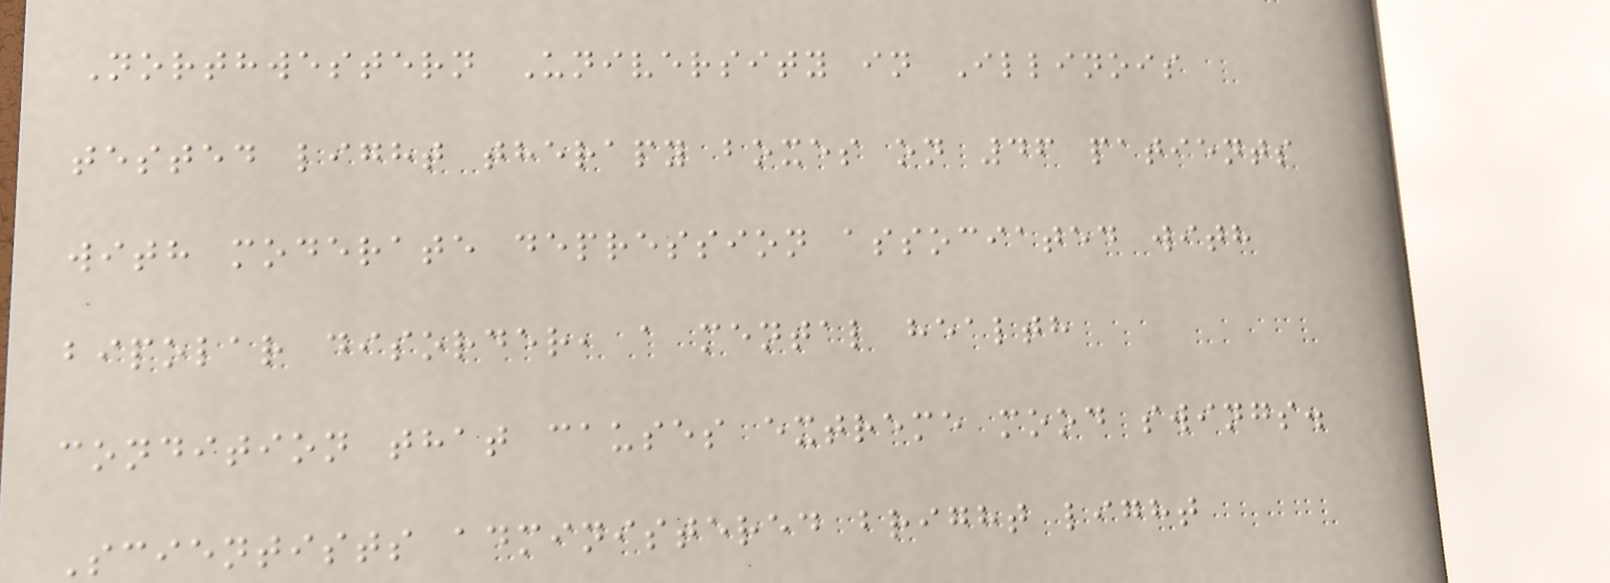Northwestern University in Illinois
tested light therapy boxes on 46 patients
with moderate depression associated with
bipolar disorder, a mental health
condition that causes extreme mood swings.
Scientists administered bright light
